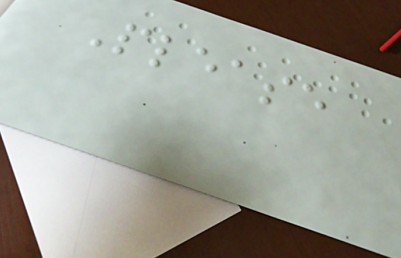Please
